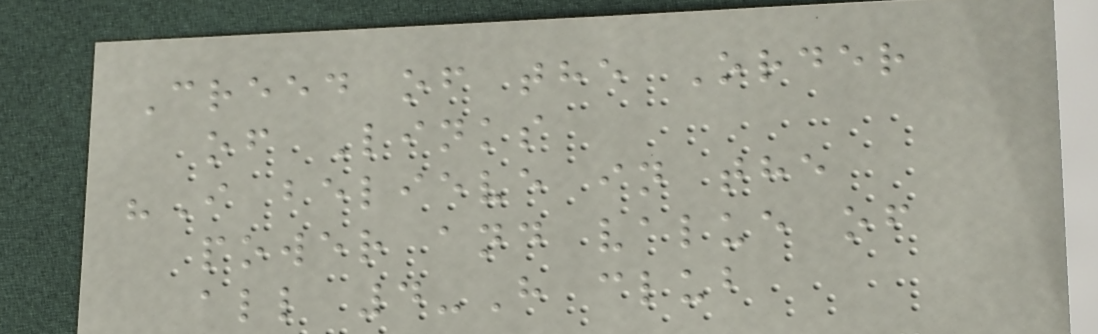Creed of the Order
of Links
"I believe in the
power and value of
all 4-H club
